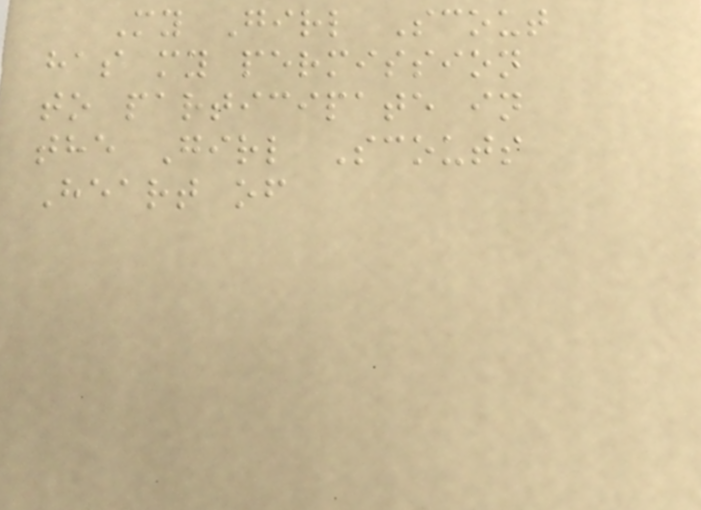My Girl Scout
has my permission
to participate in
the Girl Scouts
Heart of
